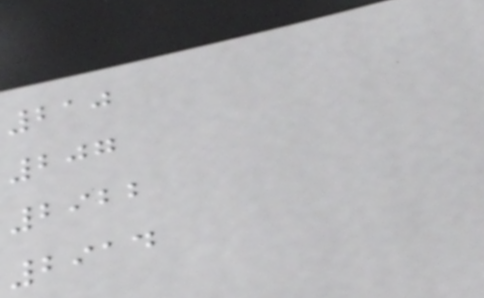210
207
2922
2914
